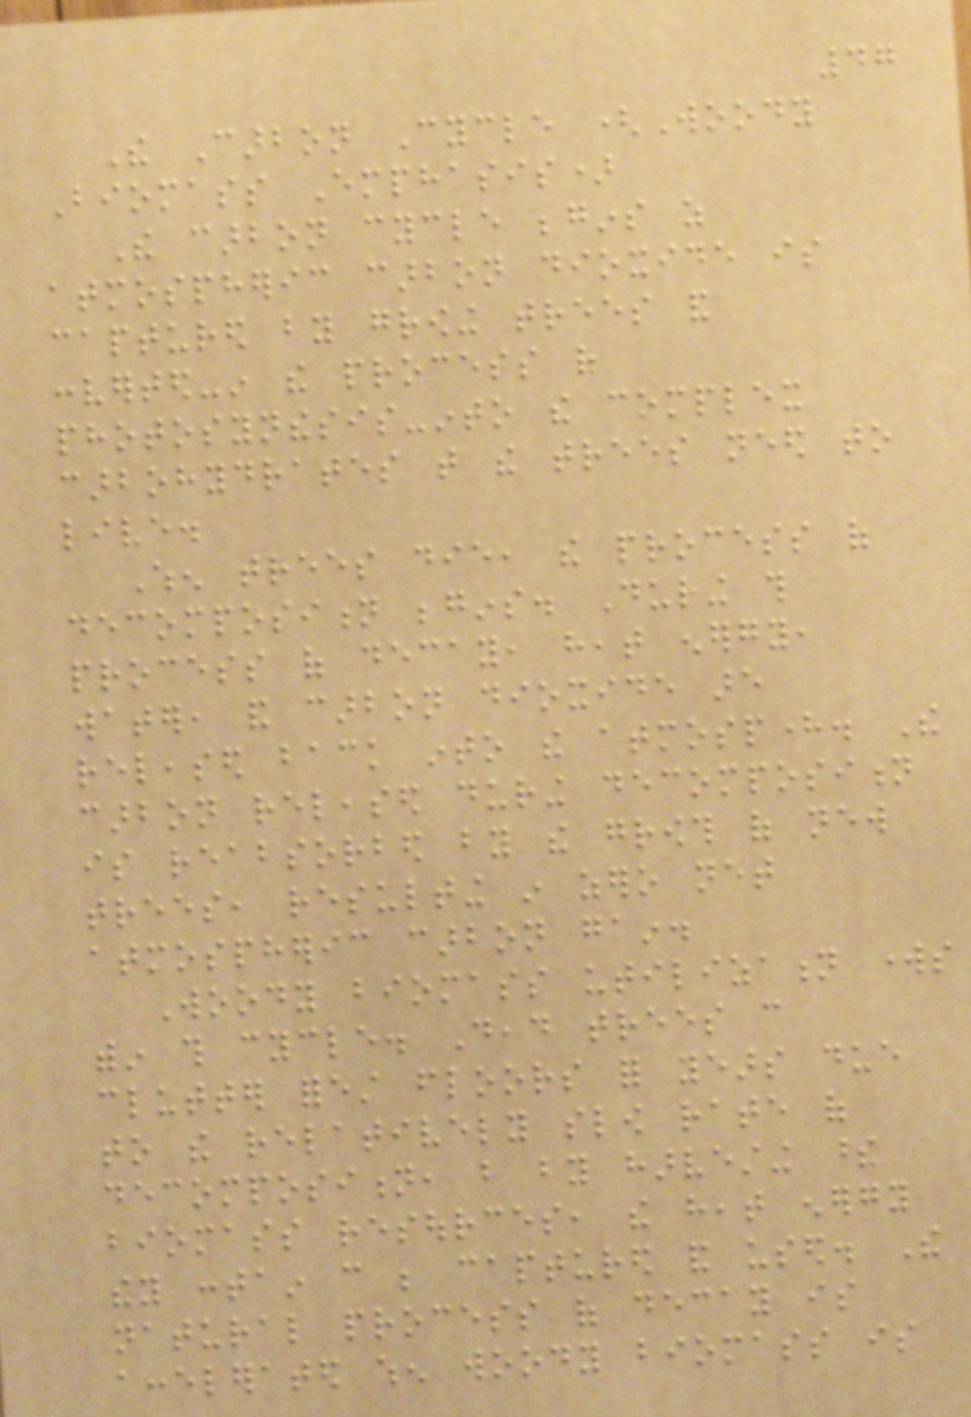47
The Carbon Cycle (Woody
Biomass Emphasis)
The carbon cycle begins as
atmospheric carbon dioxide is
captured by growing trees and
converted-in the process of
photosynthesis-into the complex
carbohydrates that the trees need to
live.
When trees die, the process of
decomposition begins. During this
process of decay, heat energy,
water, and carbon dioxide are
released back into the atmosphere. The
carbon released during decomposition
is reabsorbed by the growth of new
trees, resulting in zero net
atmospheric carbon gain.
Woody biomass utilization works
within this cycle. Dead trees can
clutter forest floors for years due
to the relatively slow rate of
decomposition, but by harvesting these
biomass resources, the heat energy
they contain can be captured and used. The
natural process of decay is
accelerated when woody biomass is
